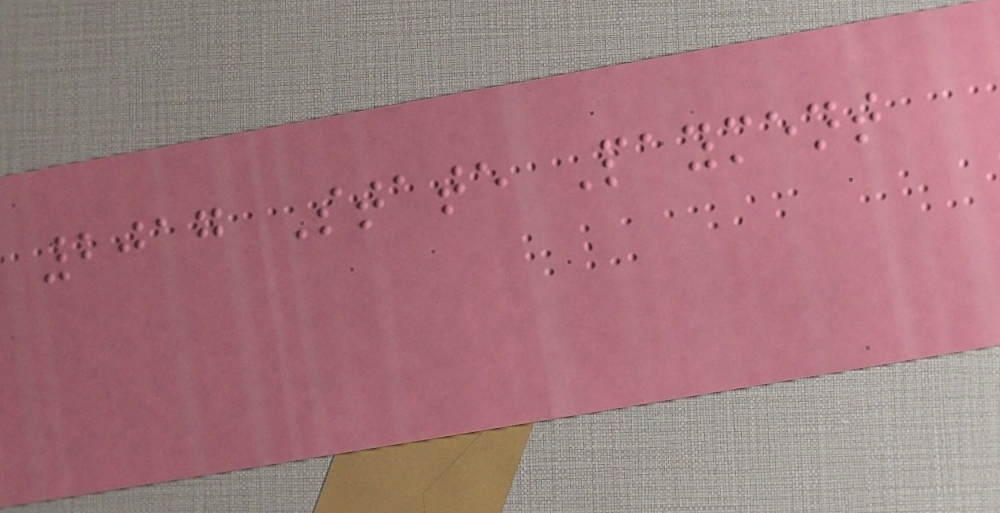2017 State Payment
